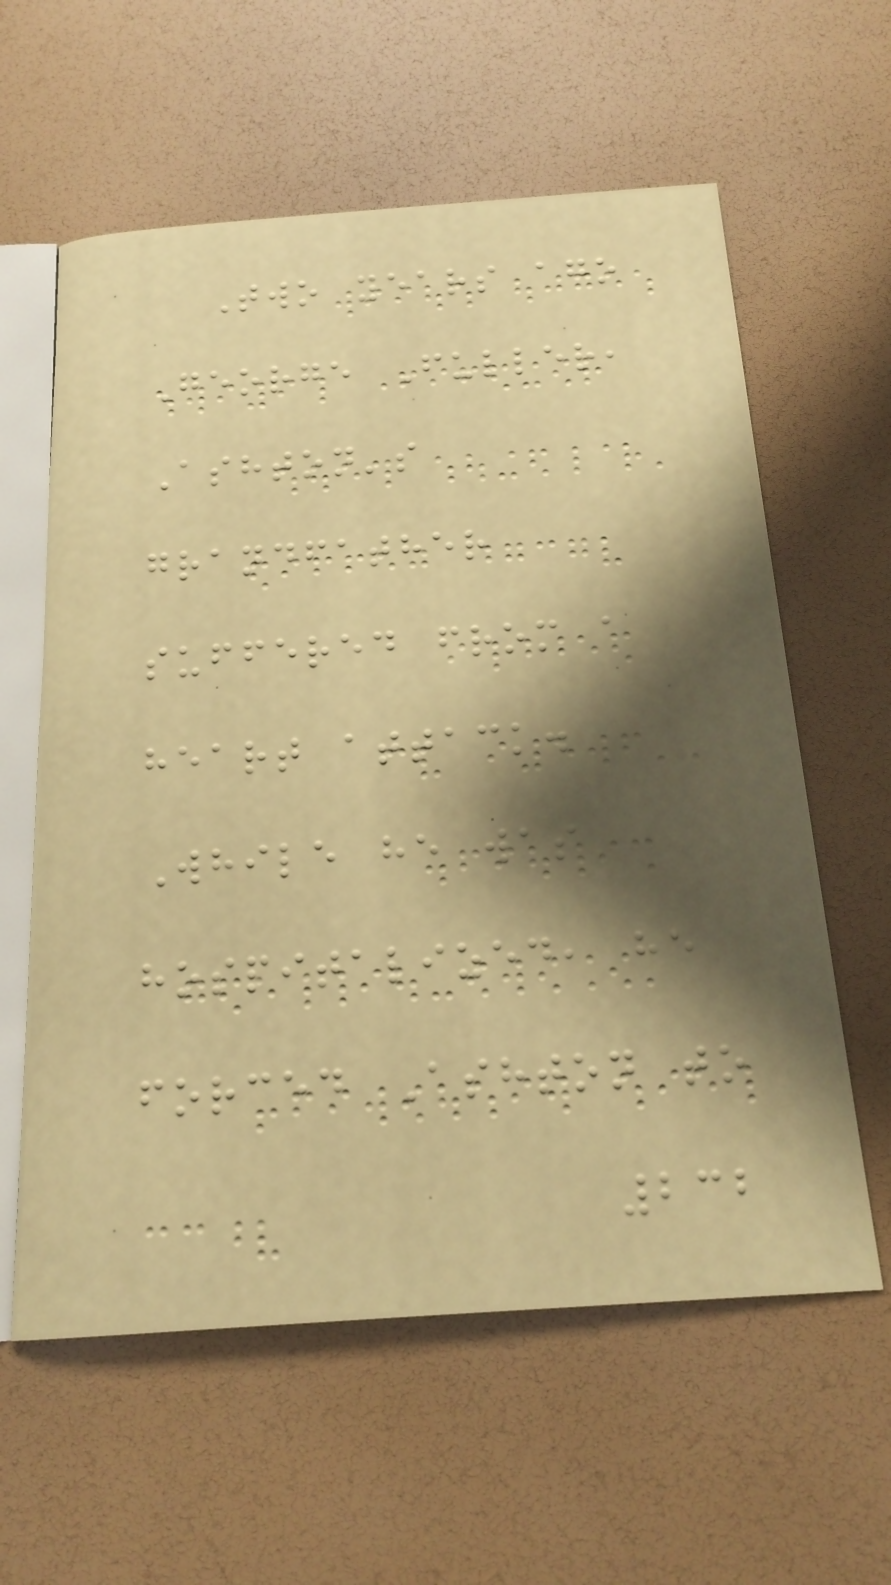Two years ago
George Fuller,
Ashton's
grandfather
suffered from a
heart attack.
While he was
hospitalized, he
forced Ashton to
232
